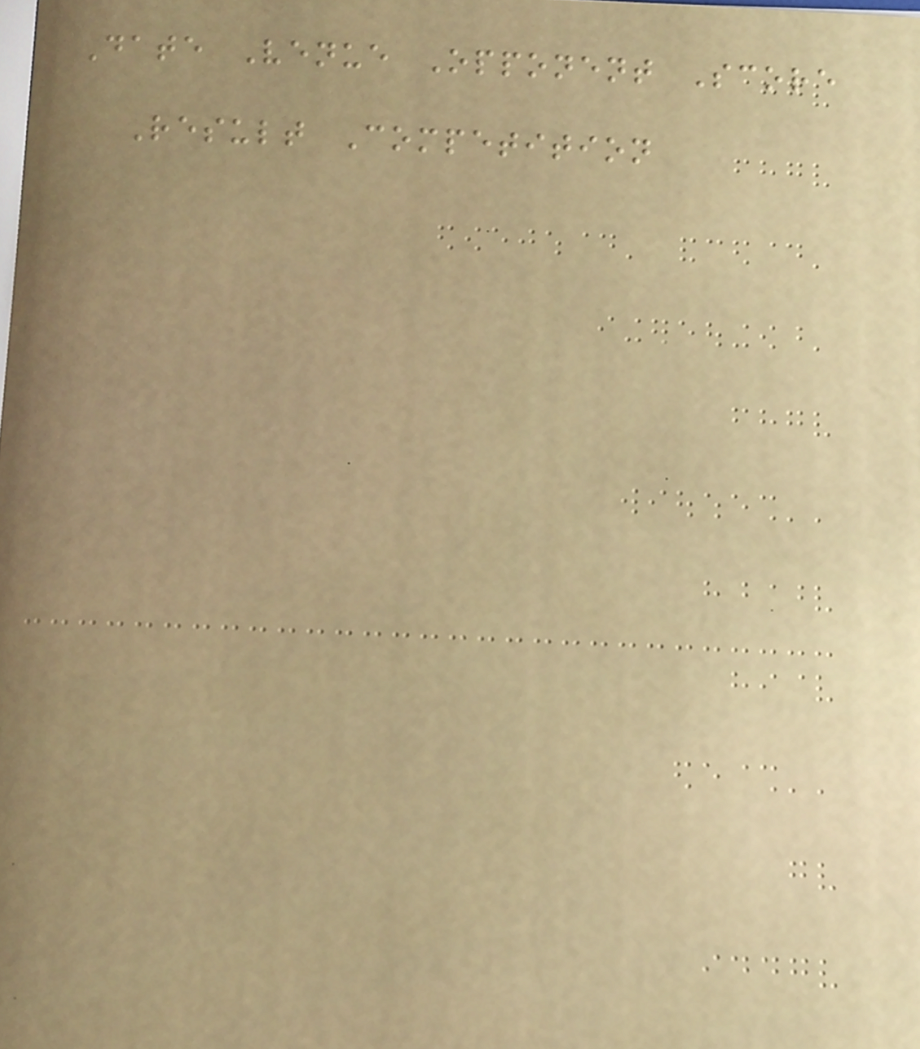Date Venue Opponent Score
Result Competition
